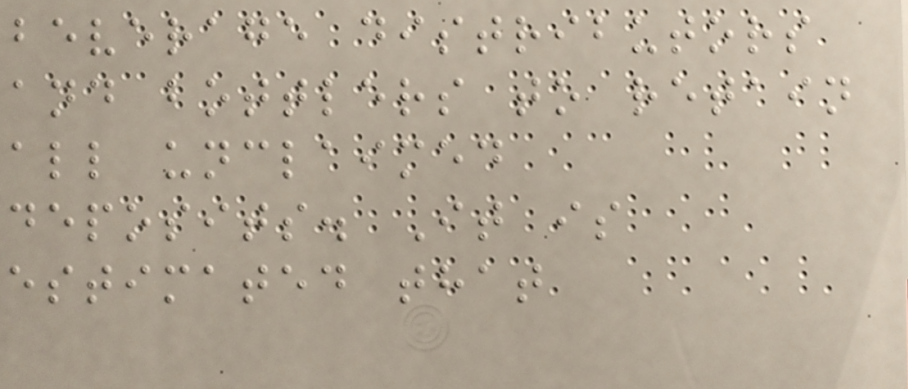beverage distributors
and bottlers to retain
all unclaimed
deposits. It is
estimated that
